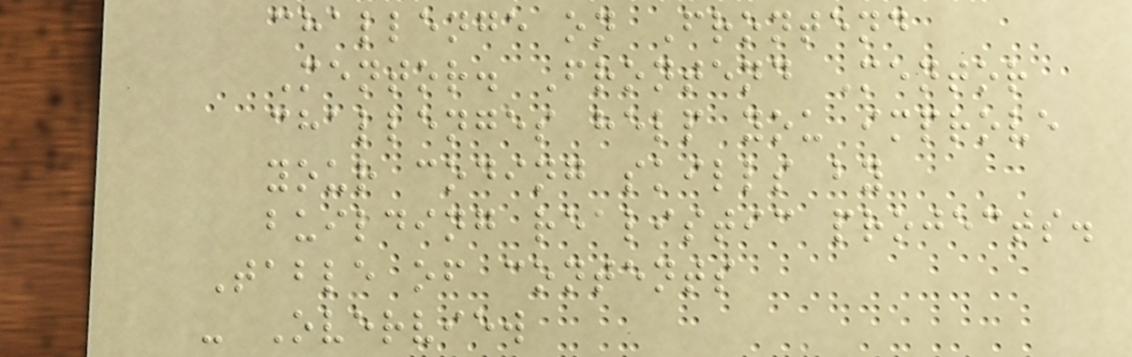challenge on Frontend
Mentor. Frontend Mentor
challenges help you improve
your coding skills by
building realistic projects.
Table of contents
- Overview
